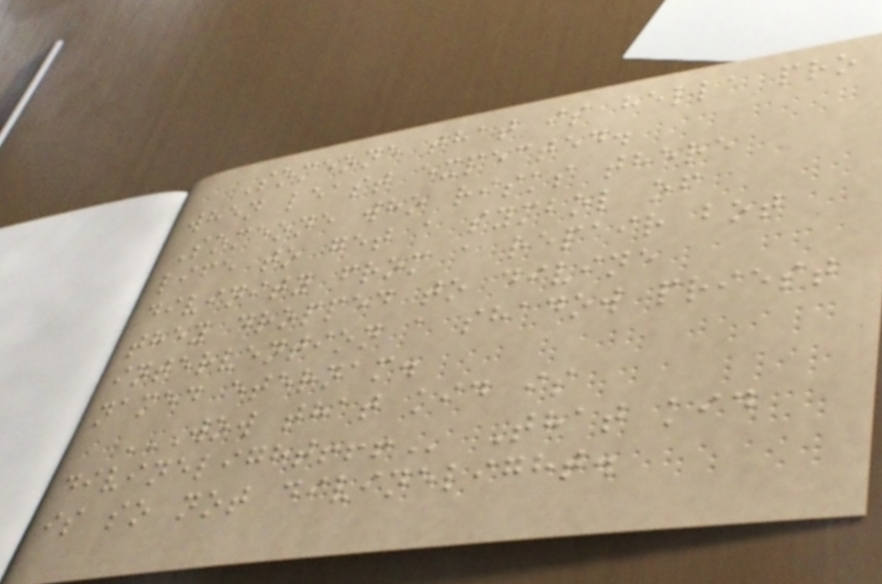Someone that is hella pro
when least expected.
Someone who risks there
life to get a symbol of
divinity from a repair bot
they dropped to divine
intervention a shadow priest
named eternam.
WOW THAT KID IS
DIVINELIGHT!!! That kid
is so not divinelight.
